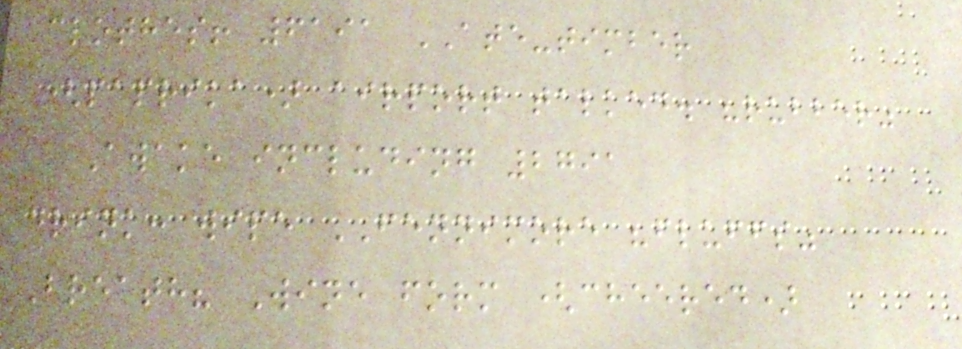clothes! 6191 ATE-timber
(paprika) airport talked. "rubber"
Awake including 2791
drink: wipe FENNIMORE "fluffs"
Breath? Wine form (cheered)
